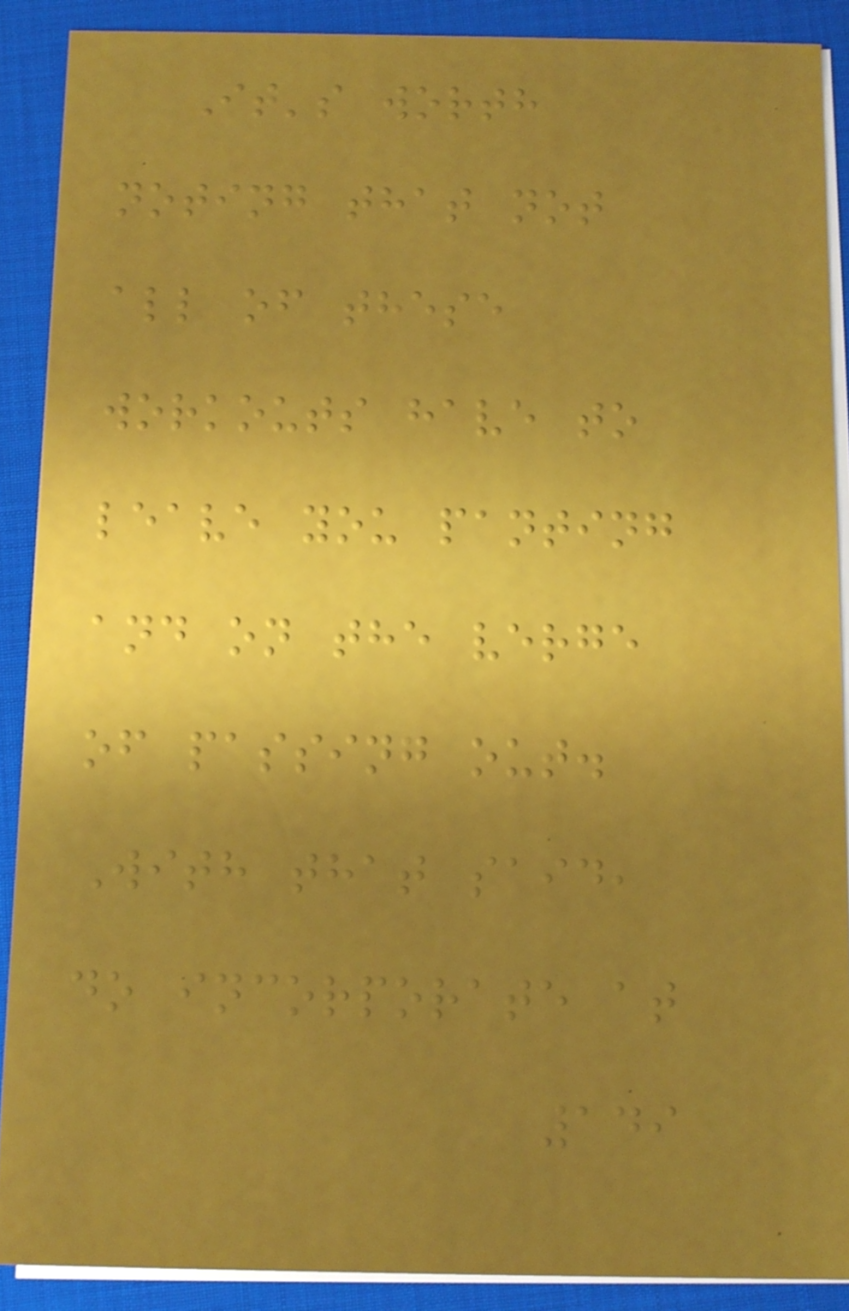It's worth
noting that not
all of these
workouts have to
leave you panting
and on the verge
of passing out.
With that said,
do incorporate at
149
